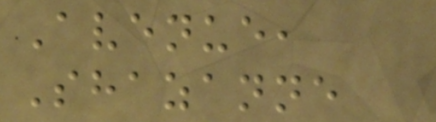Avenue,
Shazanne
